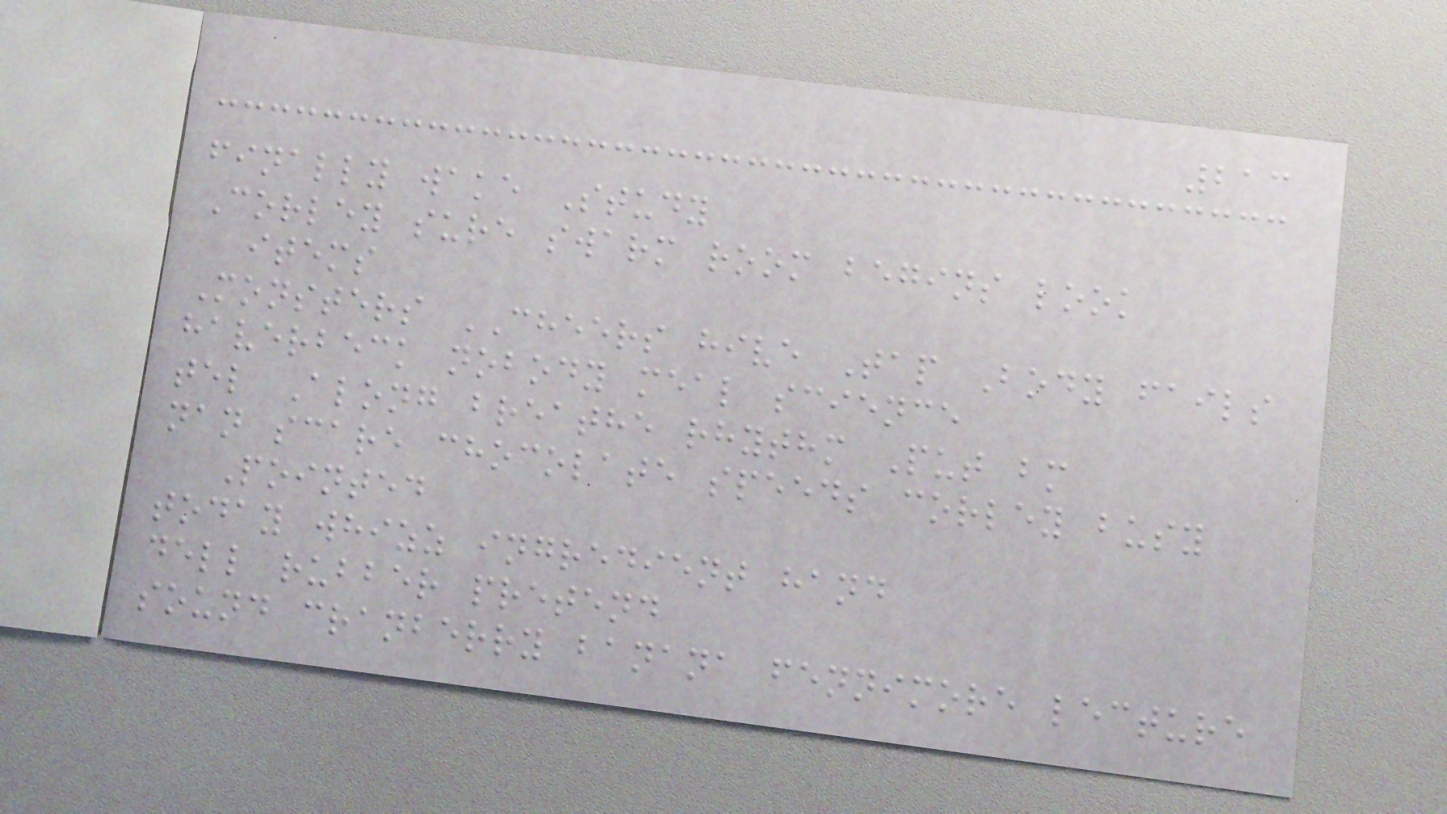213
finally wake Study
Corley sure swarm room begins look
items
Monsters CHEERS hive Tap Body fails
haverbeck nobody meal science
tel Along breathe rhythm Put bm
nan scare chocolate speeds corley busy
Pointed
today whizz ingredient hand
dell rubber pretend
sound cranberry banana fennimore lecture
